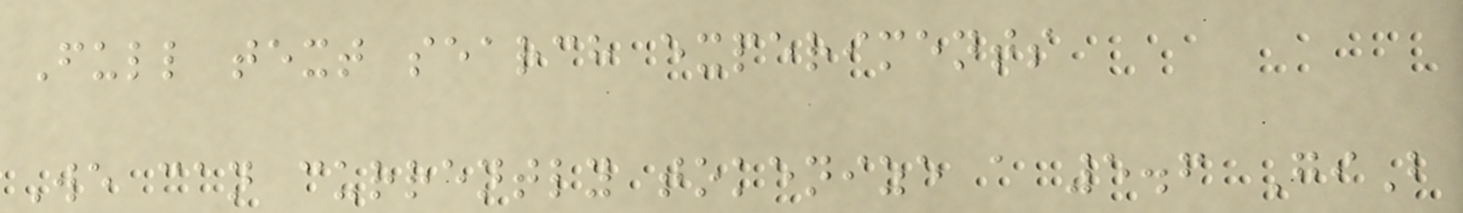Full text search experiments
We can currently tokenize a 5.6 GiB
